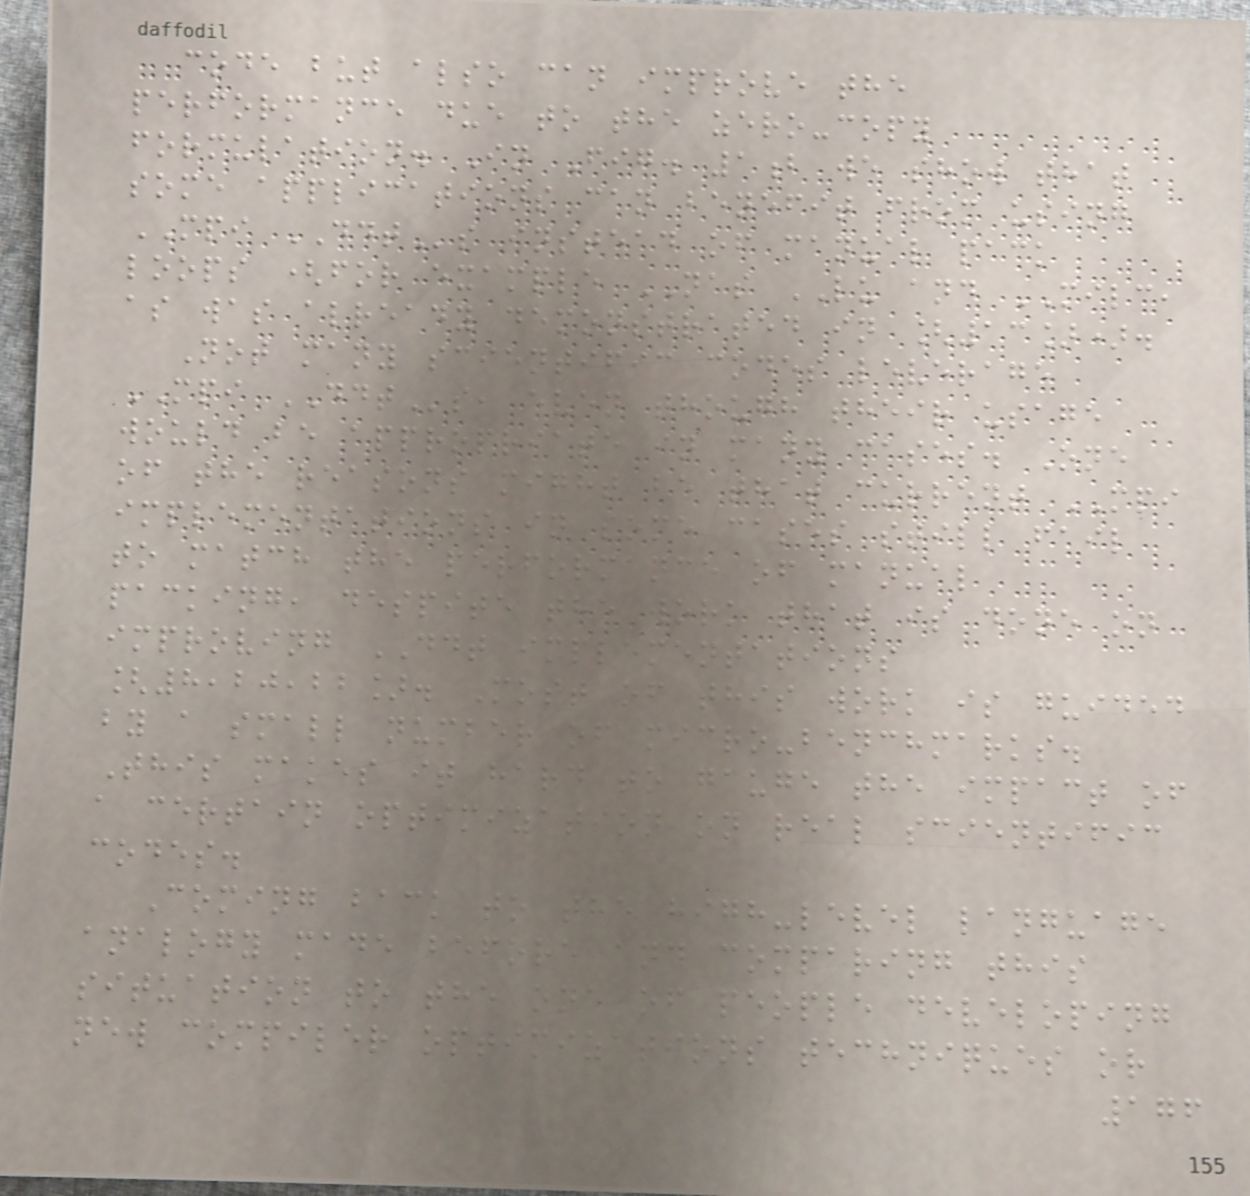code but also can improve the
performance due to the zero-copy
formulation. In Fig. 1b we show that
some applications can benefit from using
MPI DDTs instead of manual pack
loops (for example NAS LU and MILC,
as was already demonstrated in [13]).
Not many scientific codes leverage
MPI DDTs, even though their usage
would be appropriate in many cases. One
of the reasons might be that current MPI
implementations in some cases still fail
to match the performance of manual
packing, despite the work that is done on
improving DDT implementations
[8,20,22]. Most of this work is guided
by a small number of micro-benchmarks.
This makes it hard to gauge the impact of
a certain optimization on real scientific
codes.
Coming back to the high-level language
analogy made before and comparing this
situation to the one of people developing
new compiler optimizations techniques or
176
